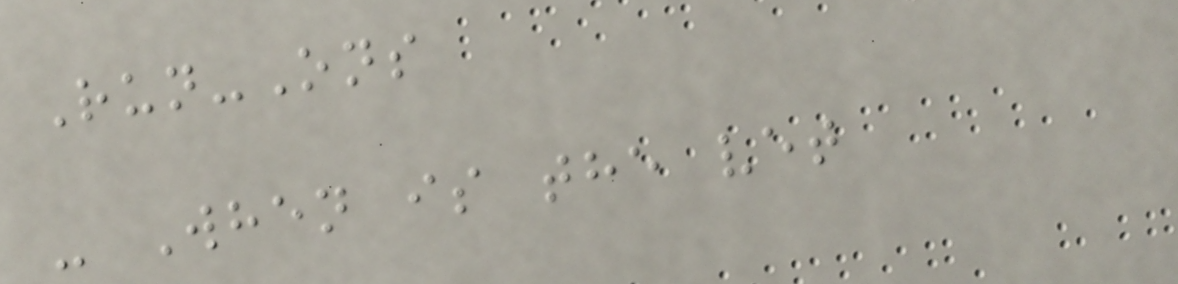Run-Ons
- When is the vet
